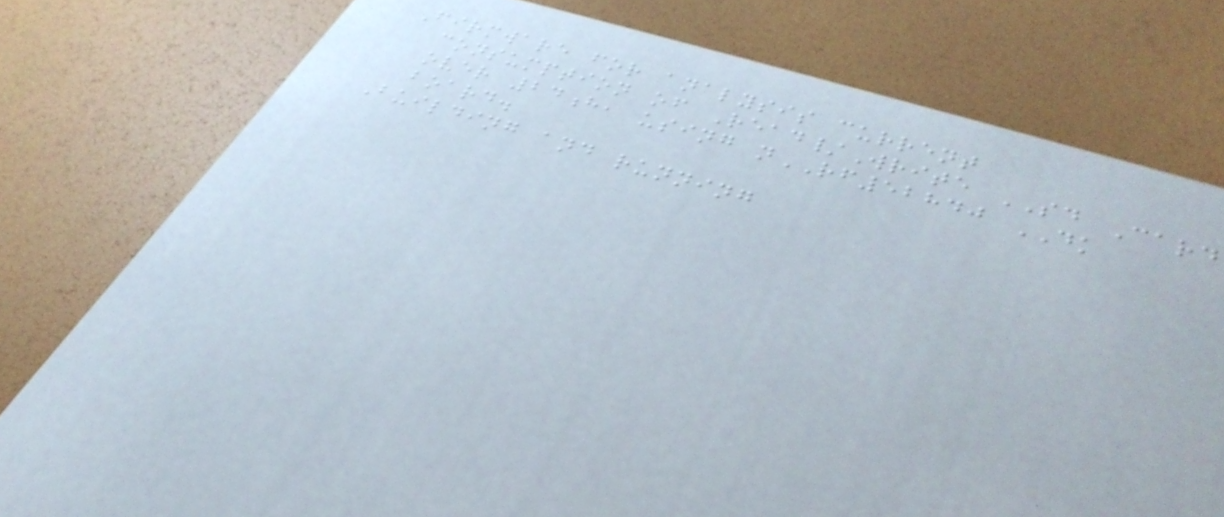Firmware for analysis current
consumption of Read/Write SD Card
over 24h, using nRF52840 DK
board.
Building and running
